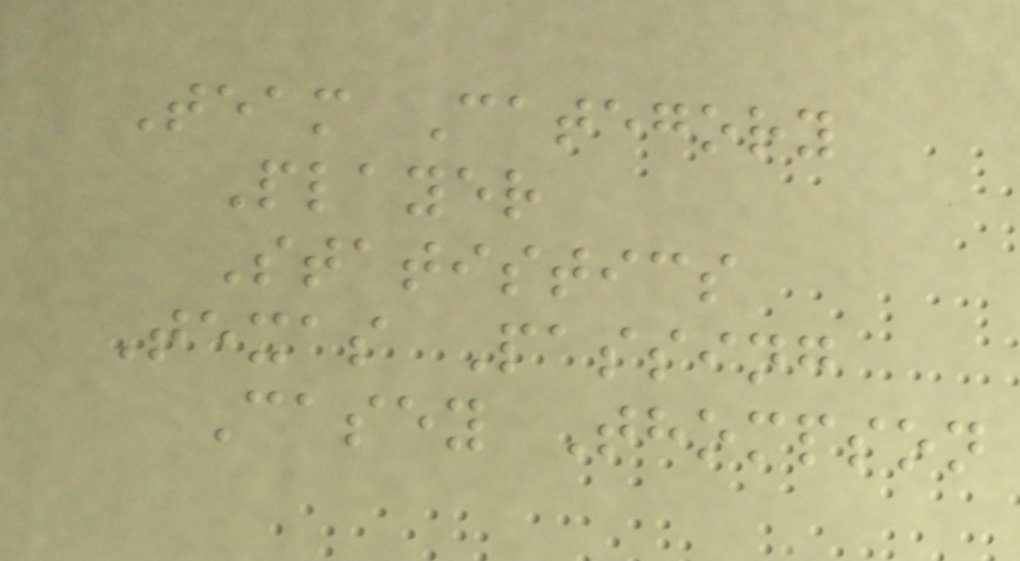Team Category
Player
Statistics
Texas Passing
Casey Thompson
